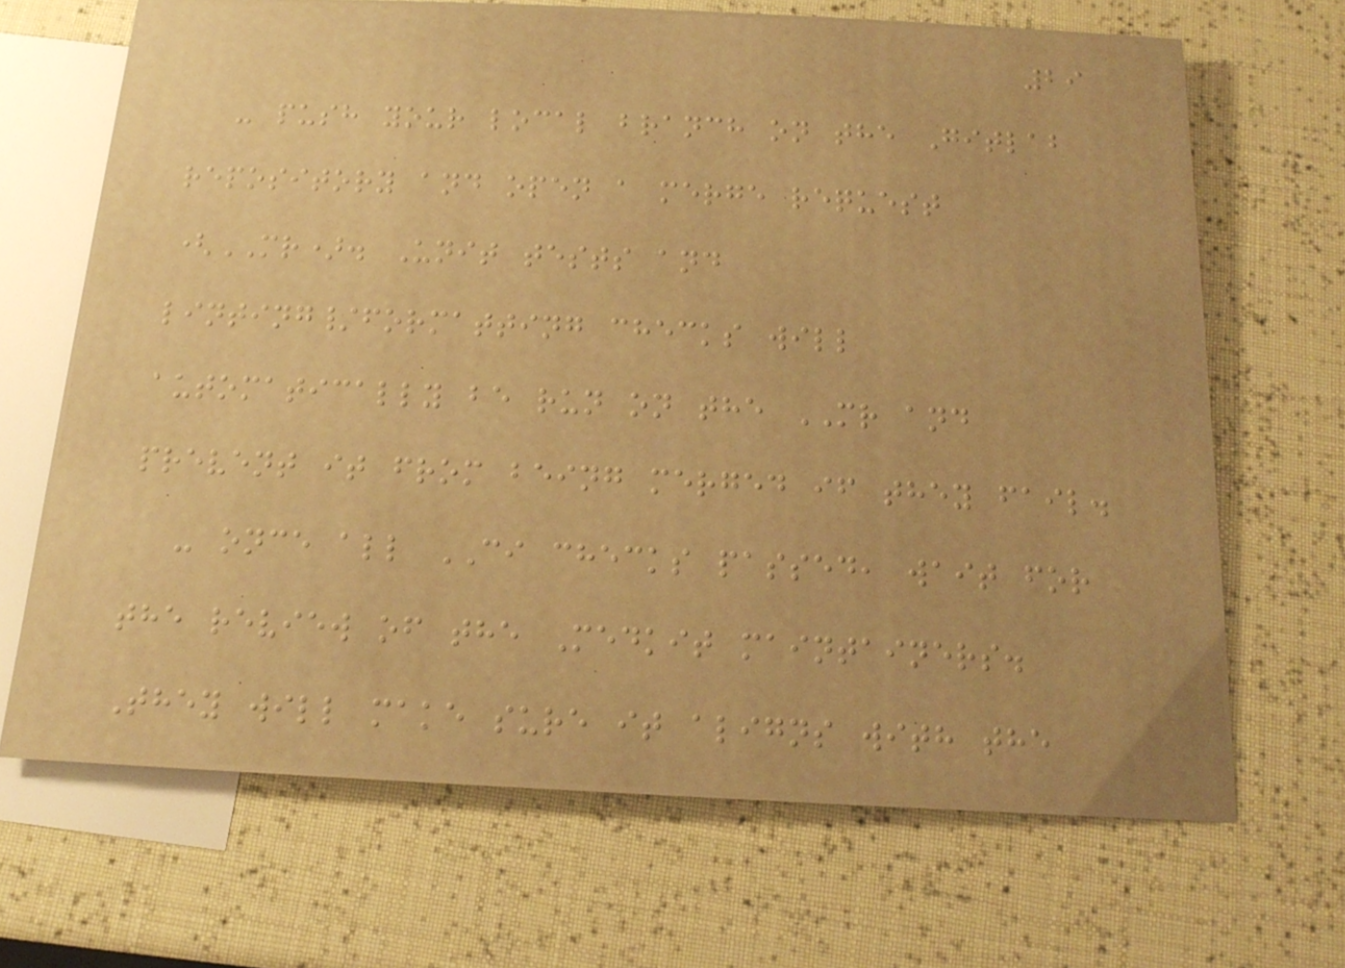29
- push your local branch on the Gitlab
repository and open a merge request
(MR). Unit tests and
linting/formatting checks will
automatically be run on the MR and
prevent it from being merged if they fail.
- once all CI checks passed, wait for
the review of the Medkit maintainers.
They will make sure it aligns with the
